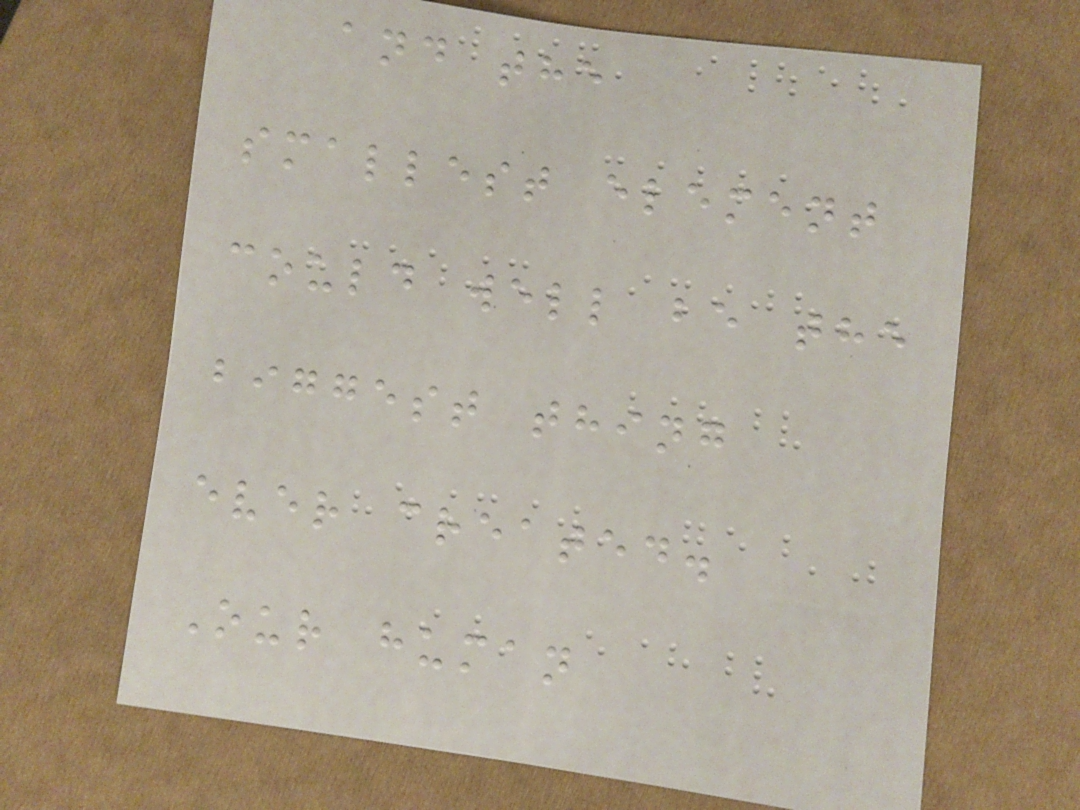and the
smallest element
could well be the
biggest thing
ever created.
Our human
